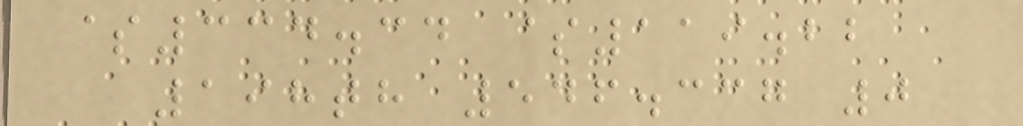$334.34 $119.22
198th 546.337 0
